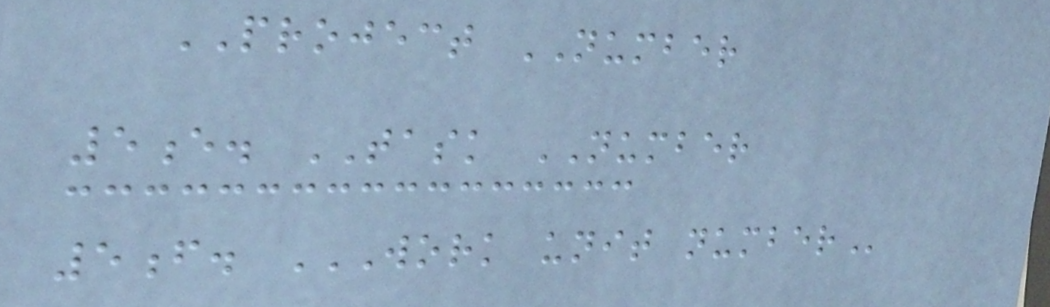PROJECT NUMBER
5e. TASK NUMBER
5f. WORK UNIT NUMBER
